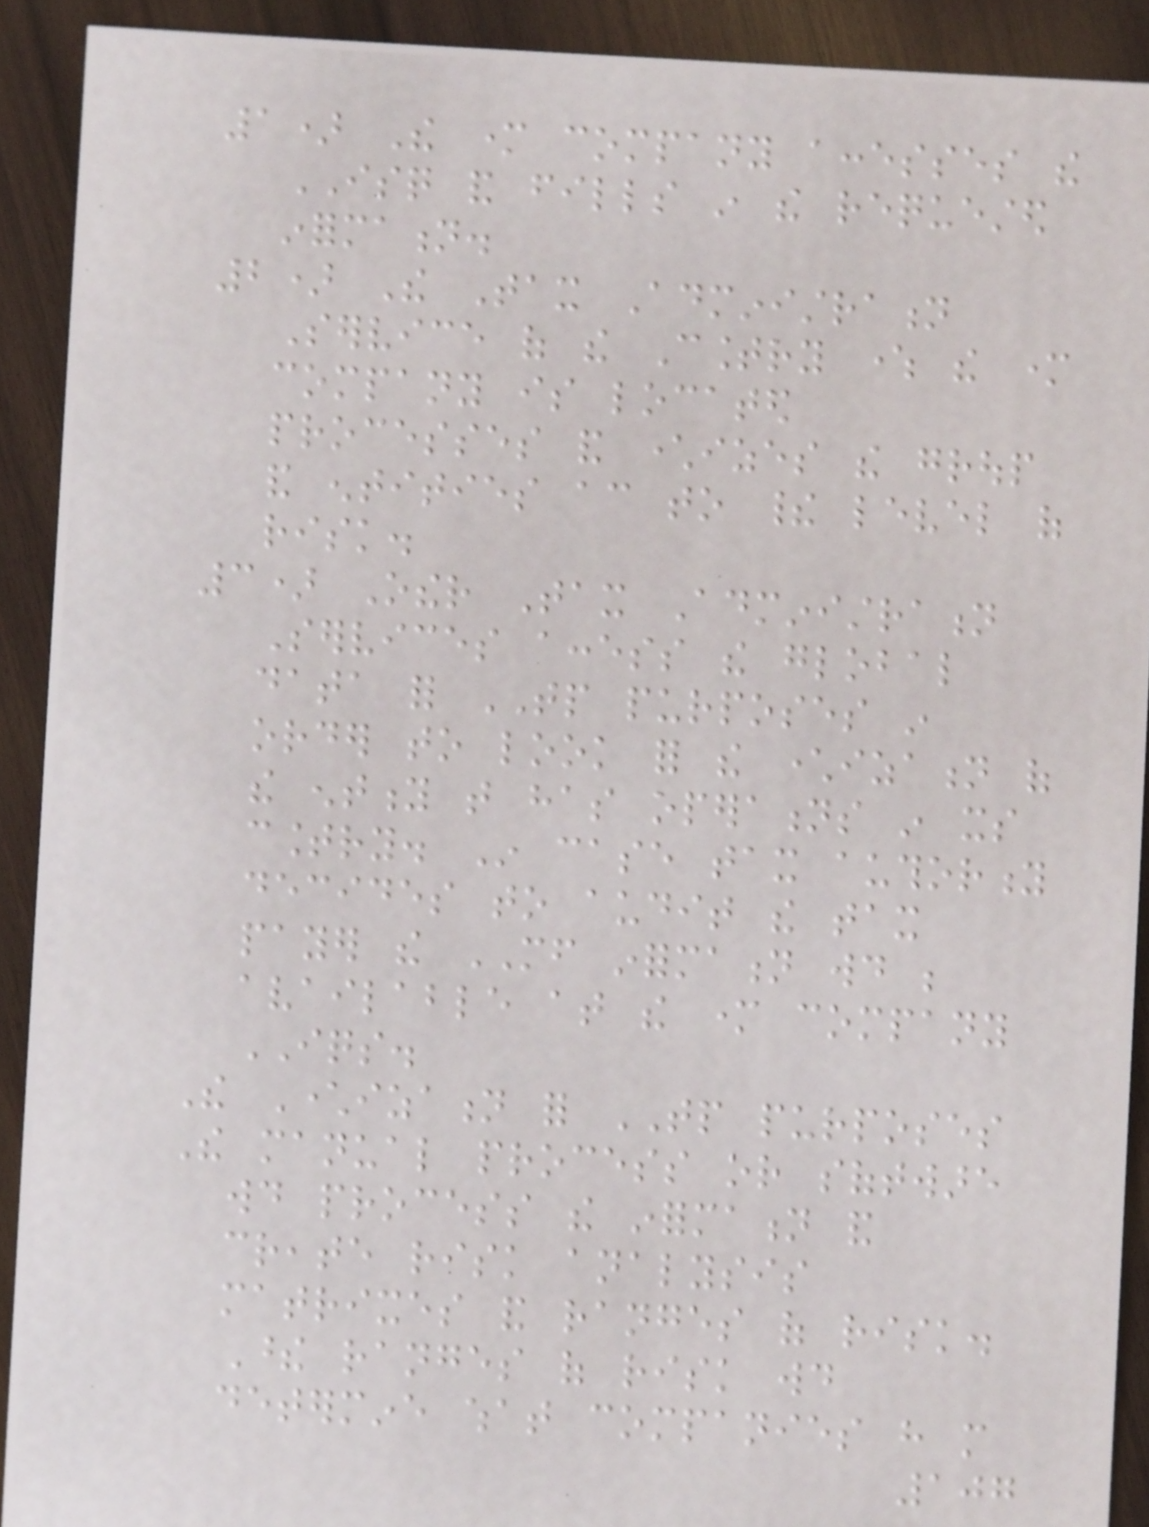1) The mother company accesses the
ISQ and fills in the requested
information.
2) The Tax Administration
Service of the Country where the mother
company is located
processes and characterizes the group
and entities according to their level of
risk.
3) Other Tax Administration
Services access the global
data for TP purposes in
order to look for the characterization of
the entity that has operations in its
country. In case tax authority
decides to audit the tax
payer the MF information would be
available at the mother company
IQS.
The Characterization for TP purposes
The manual process or software
would process the information and
create risk analysis
matrixes and ranges of risk.
These ranges of risk would
determine what companies have more
107
